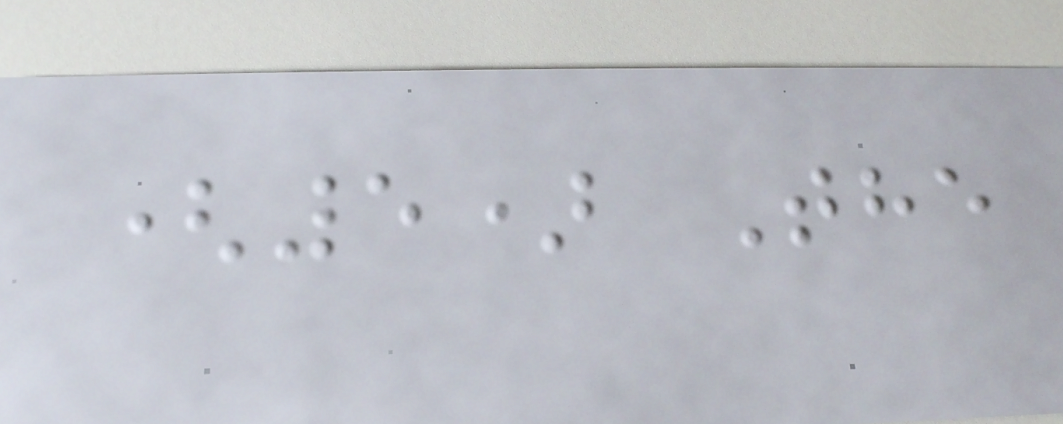(5) The
